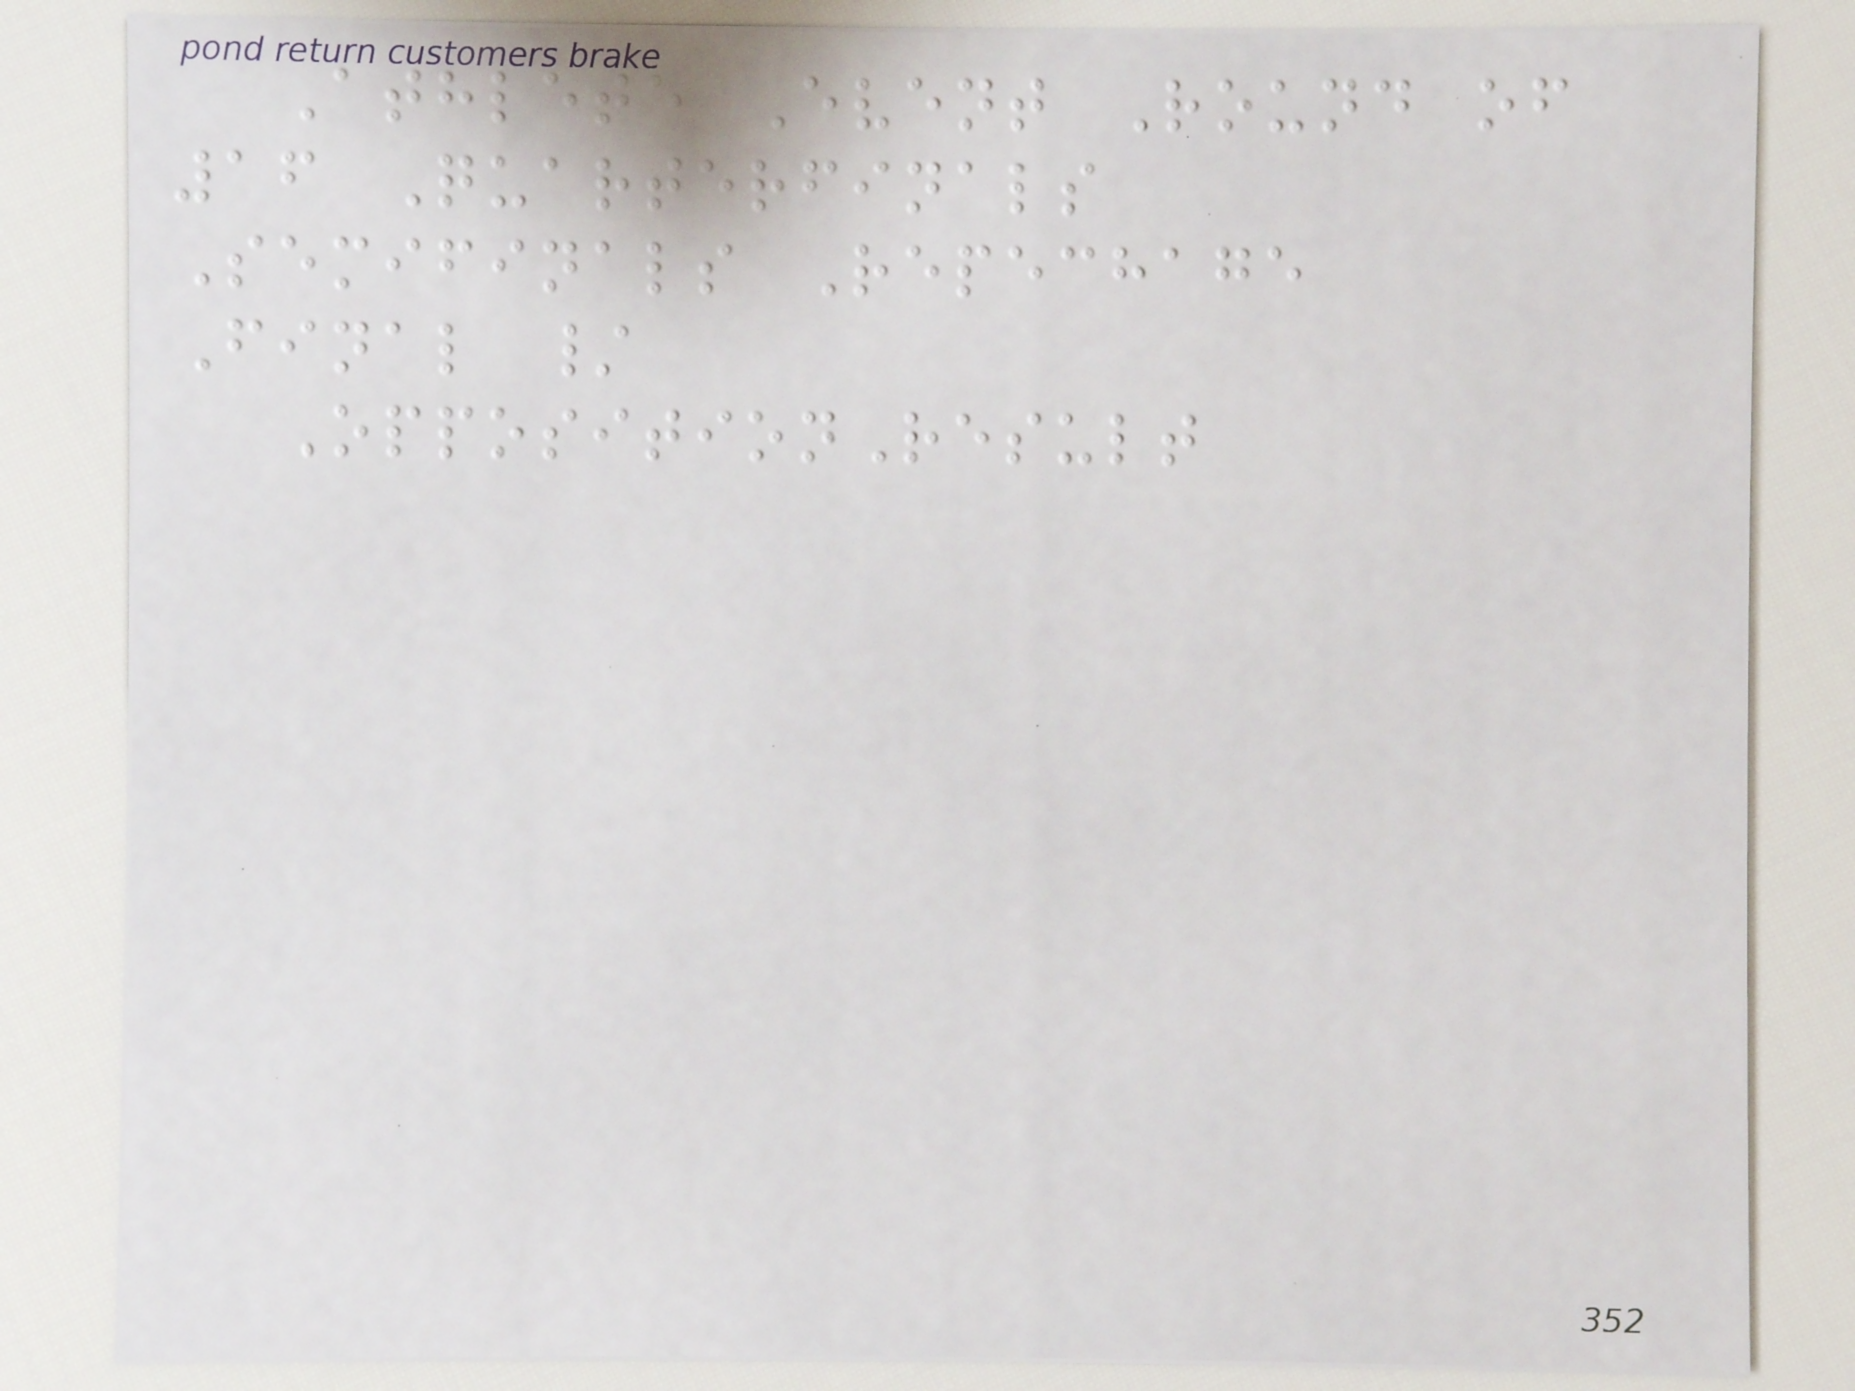Athlete Event Round of
16 Quarterfinals
Semifinals Repechage
Final /
OppositionResult
